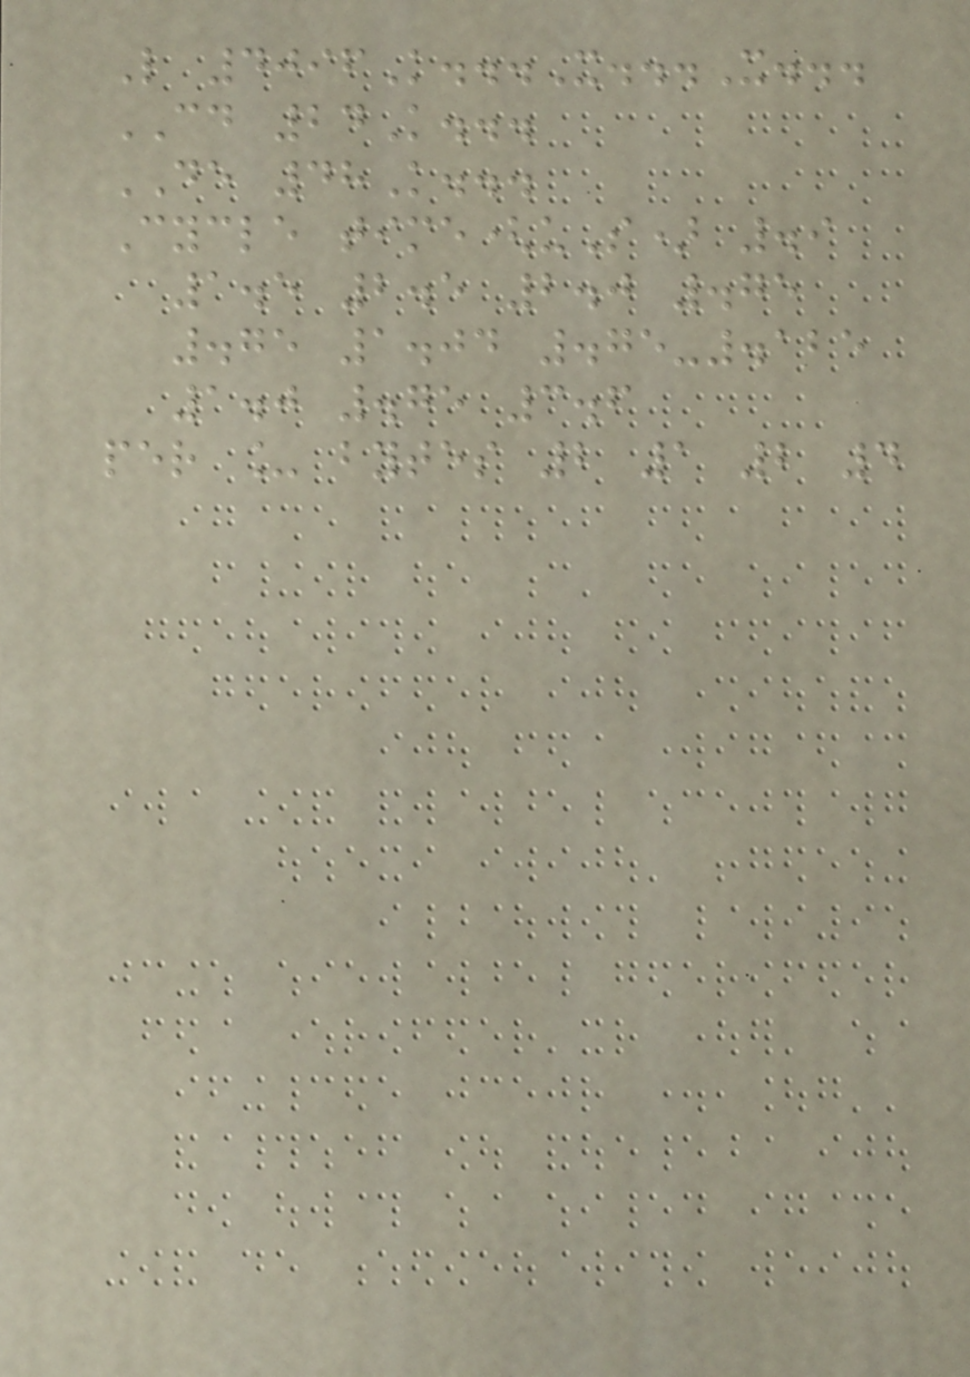L 4096K...X...X...
CD 24K...
DE 48K...
Cycle time(uS) .9
1.5 2.5 2.0 .75
.75 1.04 .75-.125
1.0 .75 3.6
per _ bytes 2 1 2 4
